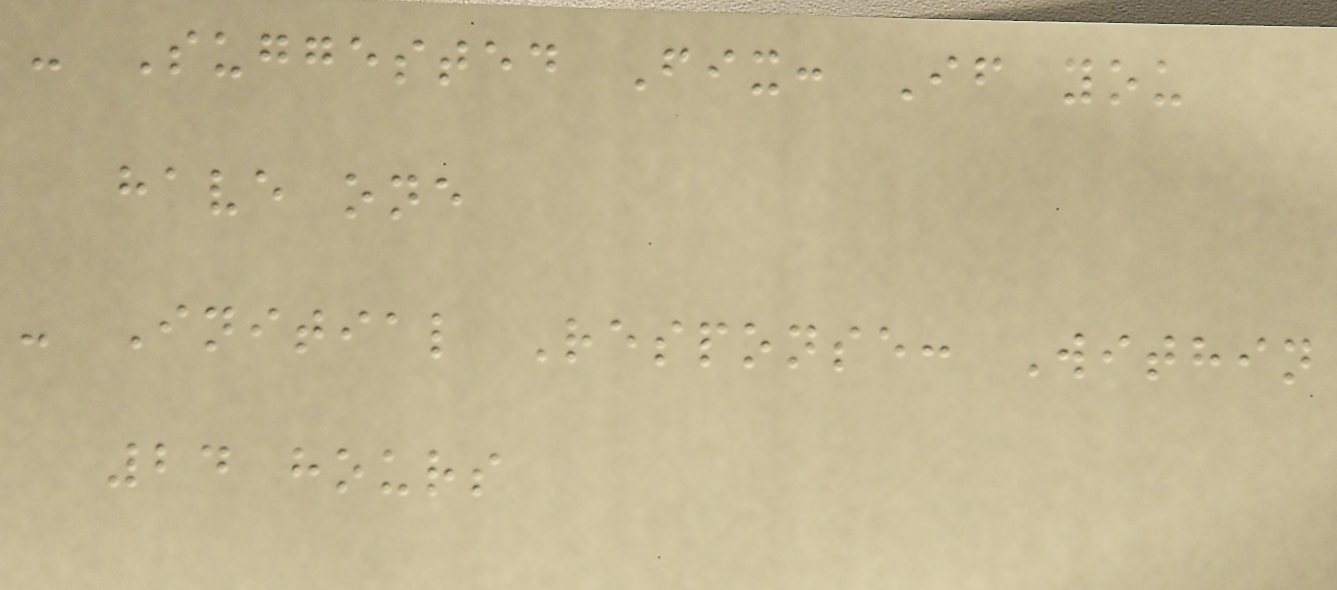- Suggested Fix: If you
have one
- Initial Response: Within
24 hours
